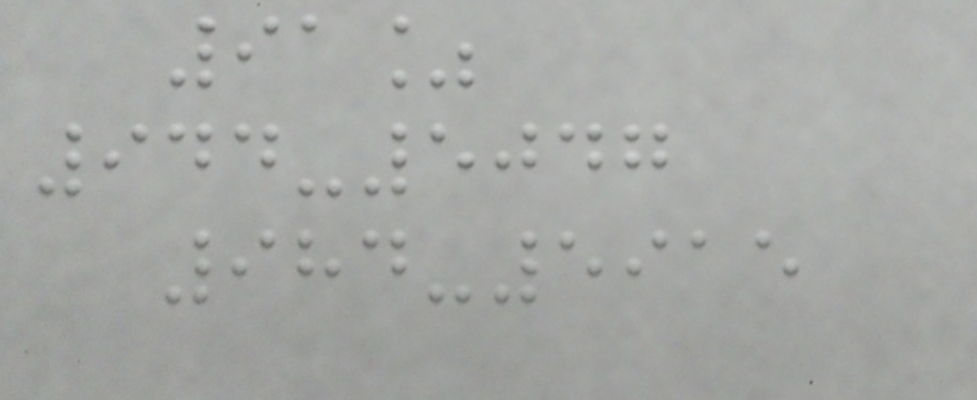91%
944-5047
984-5915
